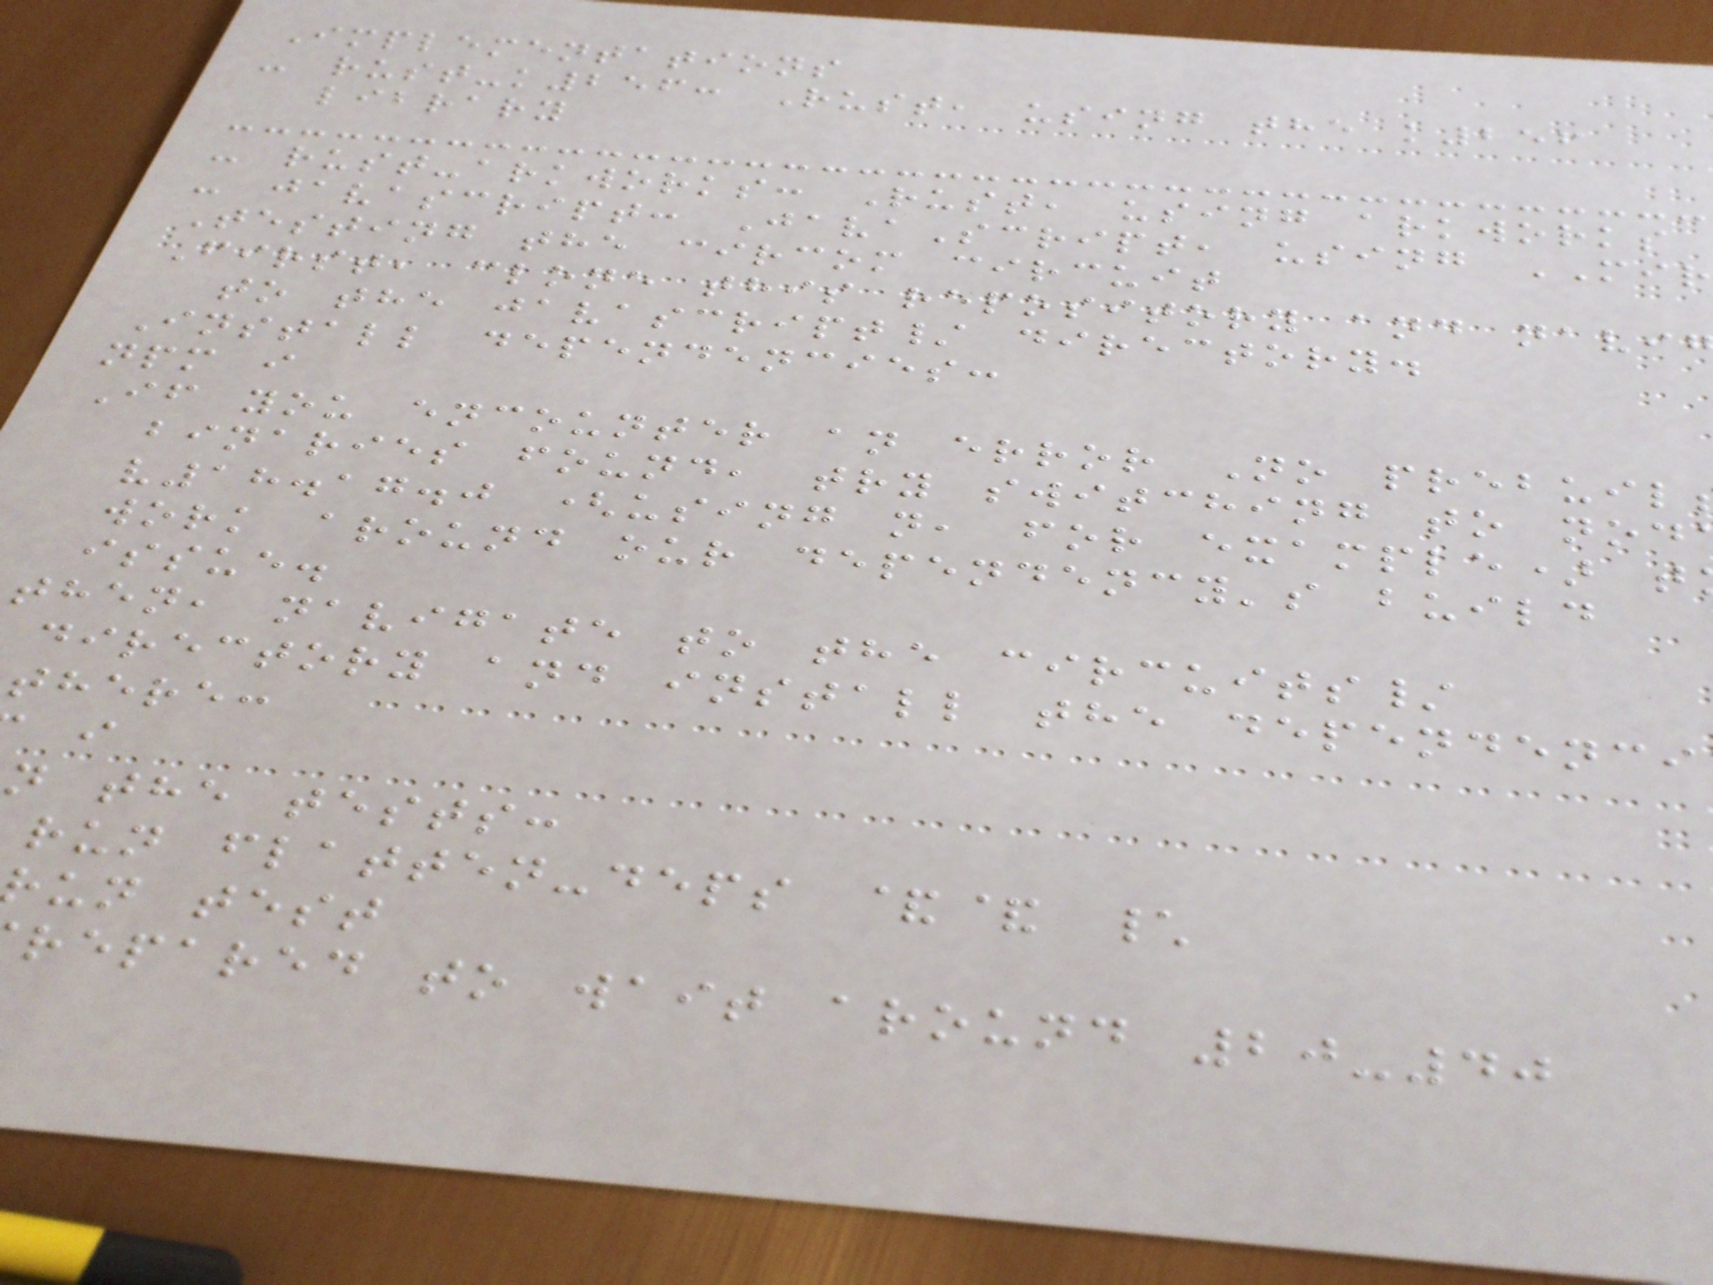Implementations
- rust-k256: Rust, using the k256
library
- rust-arkworks: Rust, using arkworks
- javascript: JavaScript, using MIR
Testing the circom circuit
First, clone this repository and navi
to the javascript/ directory.
Install dependencies:
npm i
If you encounter an error No prebuil
binaries found, try switching to nod
v18.17.0 (using n, for example) t
work around our dependency's build
issue.
then, navigate to the circuits/
directory and install the dependenci
there:
n the tests:
run flatten-deps && \
un test
repared to wait around 20-40
